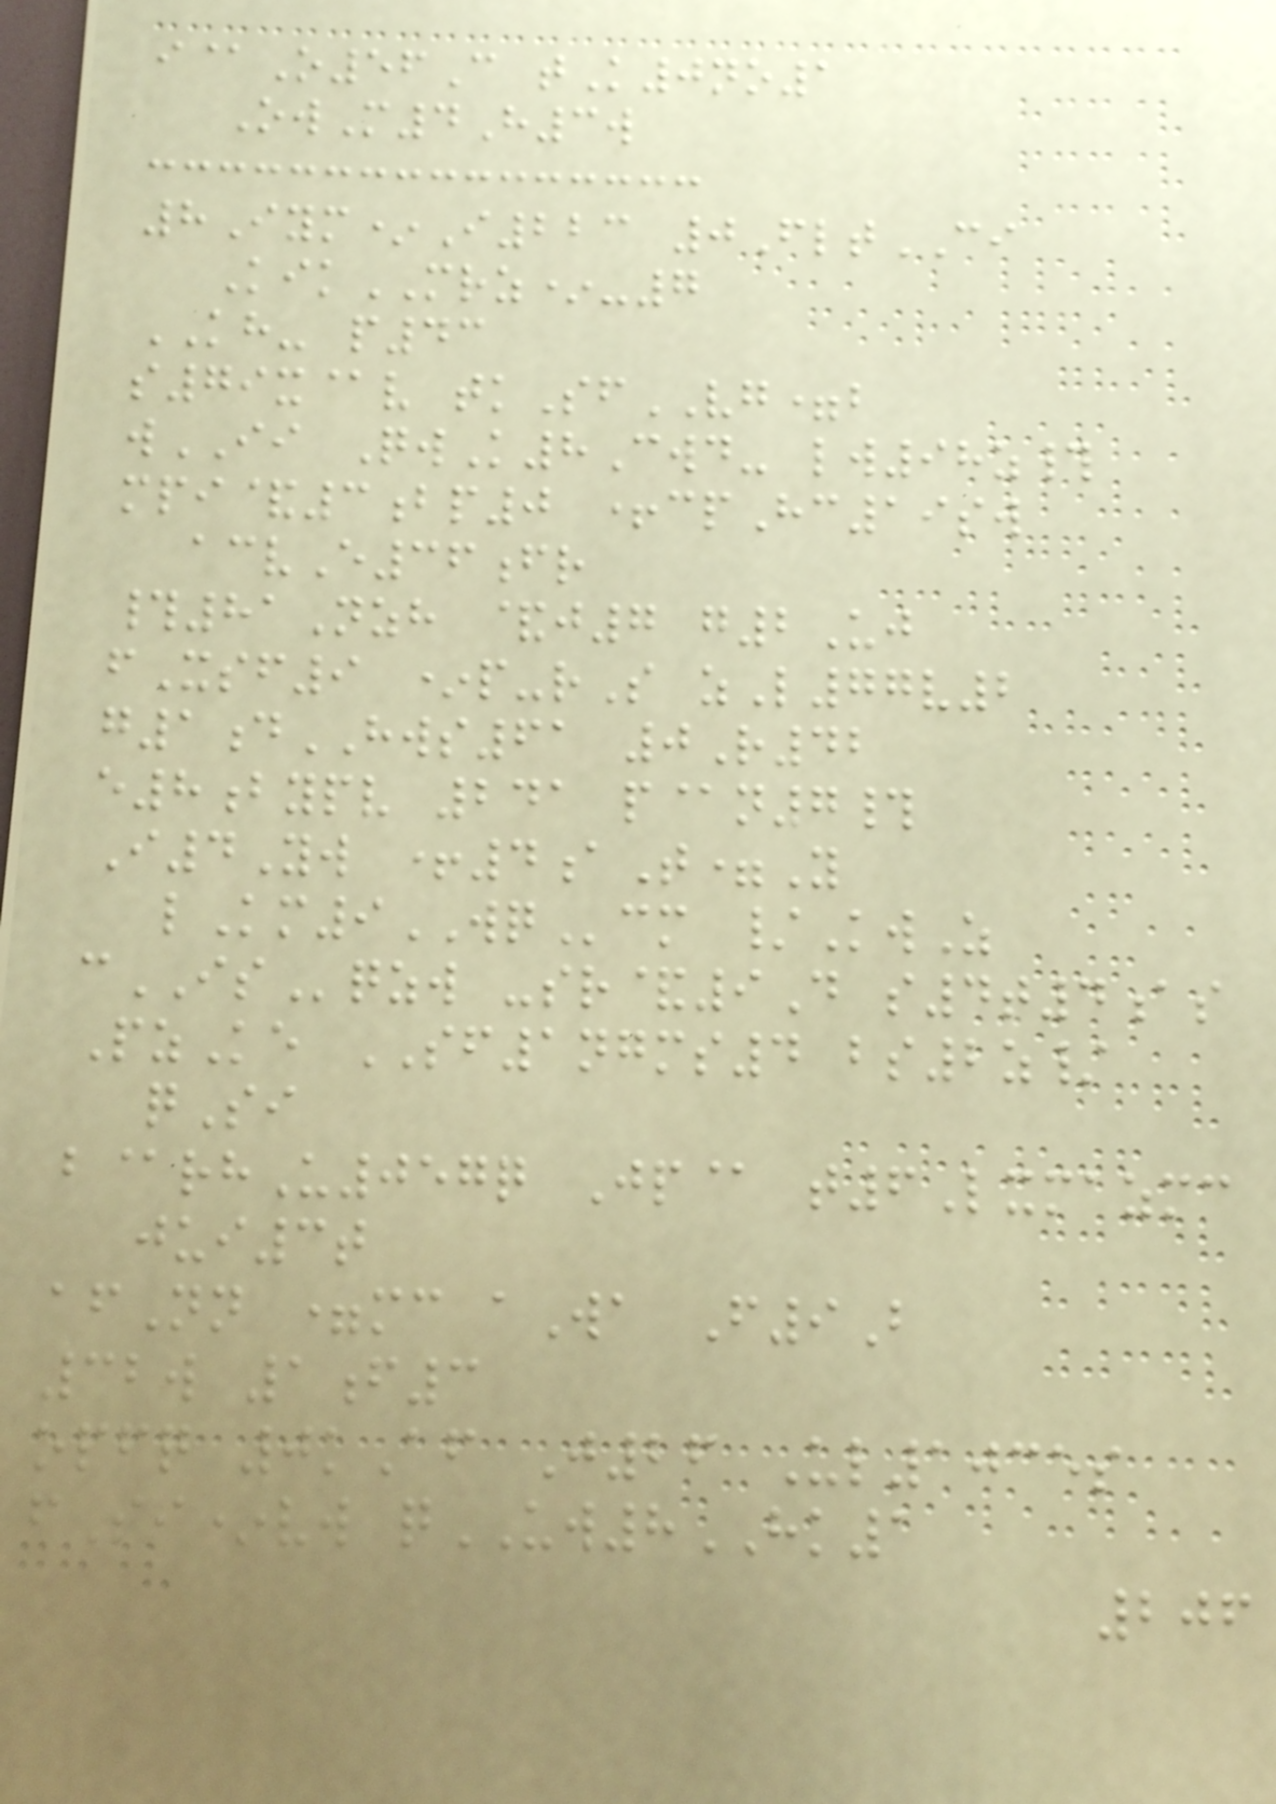i@O56C tK0no1
OwM4H3w
8Iym*I223 0FltCI
KikMRZ*-7
KH- p43
s79x@v tkSfVG=b
wII QwK8Cwd- lw98z#
mpi&3bp0 +cpHc19sw
acvE36fr
#81Nzh &j7 g2Uj
fXsf9 *p-rS zL77v2
g1dHWS61 0R42
e8bypv 241 p@n7#
I4Yw +4aT=Y
lKm9WQcm /KwZ
cISqzw -sr&9D s4t4as
PzKe SF1ngms4 bs2z/
qSi
b@rhU057q Jp@ t6Lxmazmc
jui3t
afNn =mc aWa F9B
32w 1f3
opfq 0kAf J26 Ul1035s
fSi*vw qUW8HK1
206
